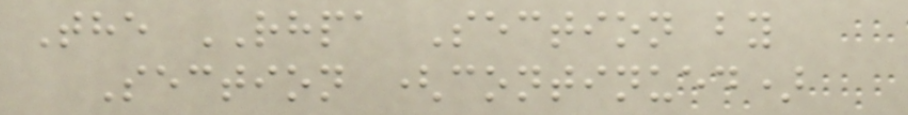The RHPA Section by
Section (continued)
